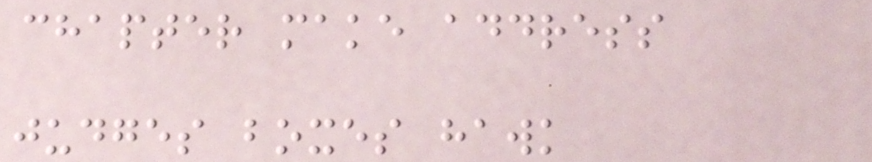chapter make address
judges boxes hawk
